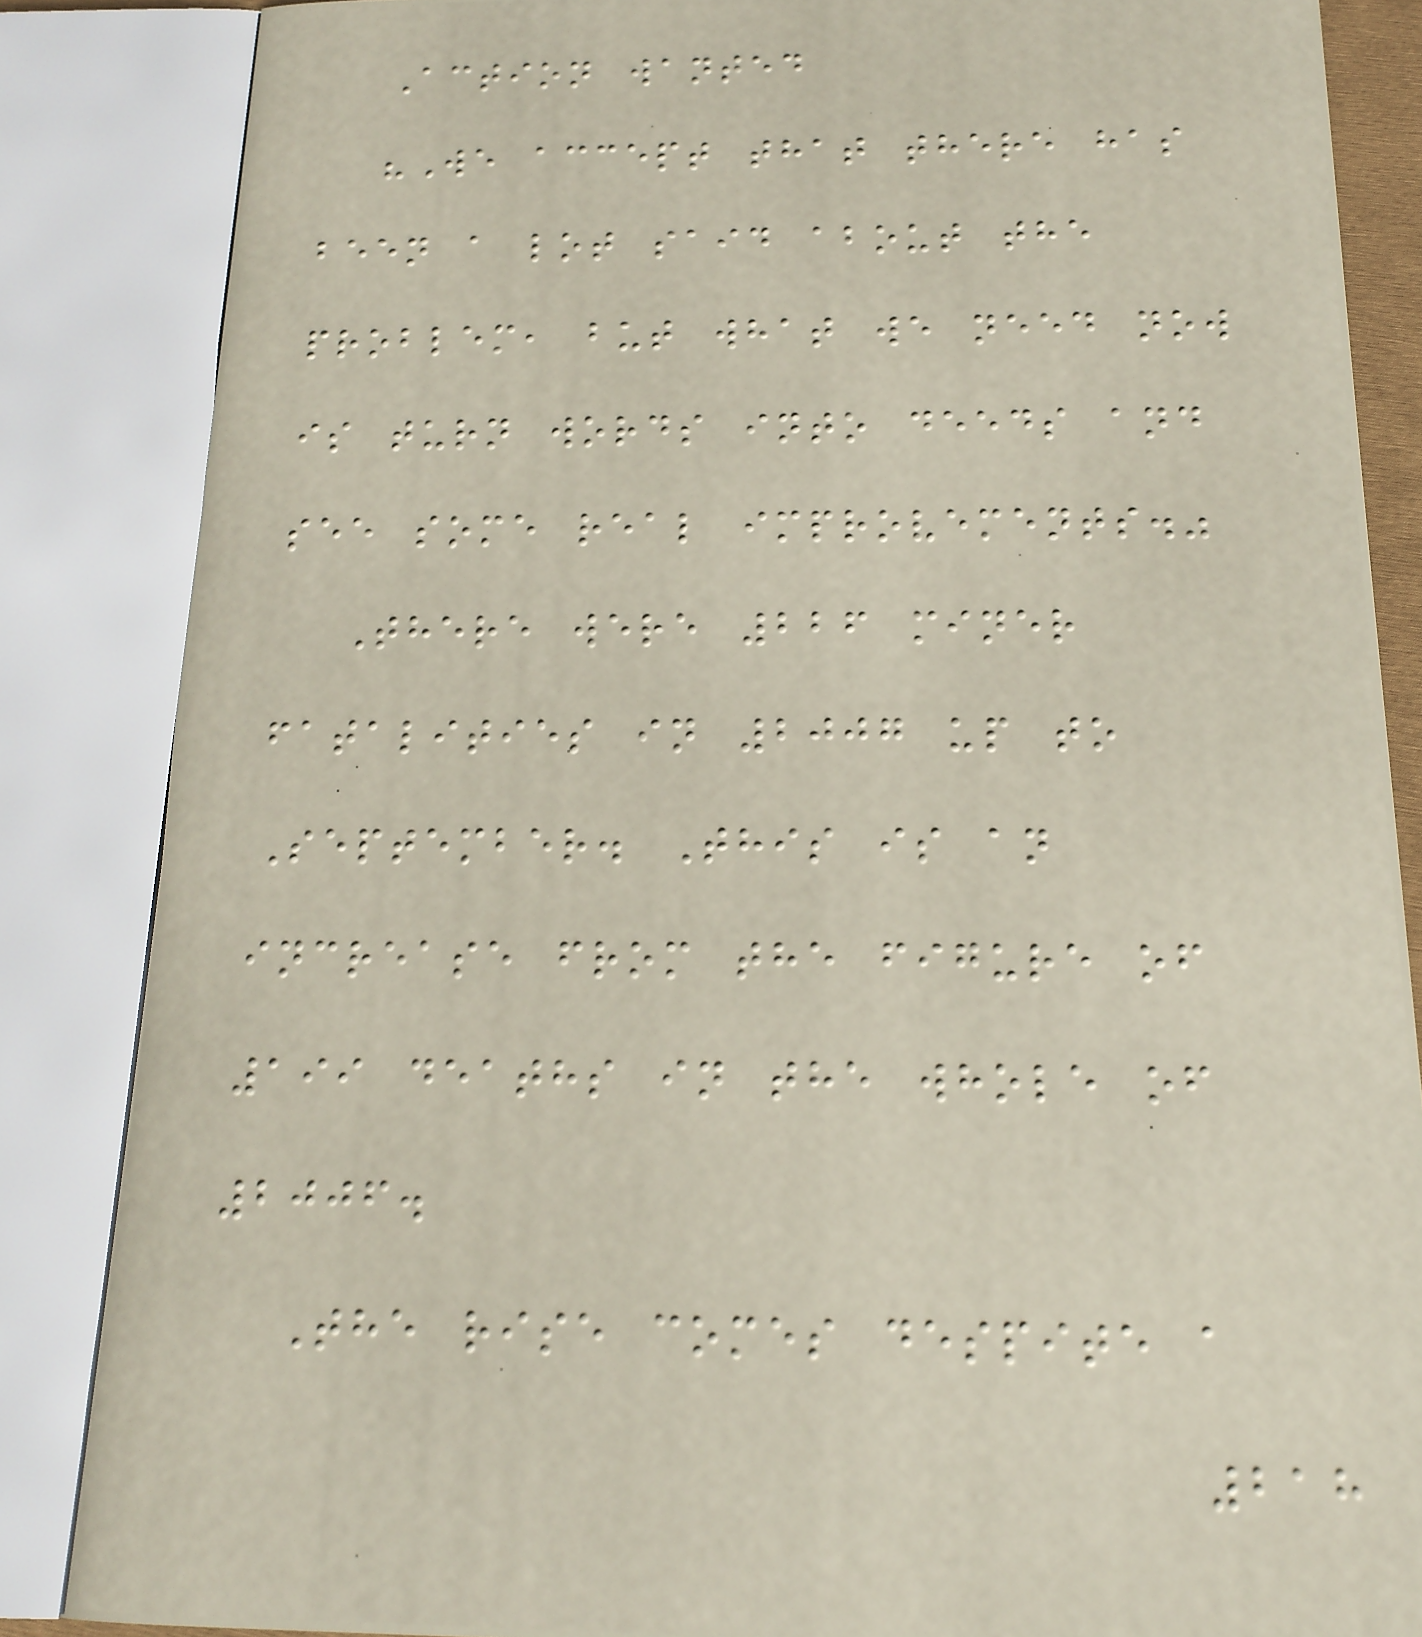Action wanted
"We accept that there has
been a lot said about the
problem, but what we need now
is turn words into deeds and
see some real improvements."
There were 226 miner
fatalities in 2007 up to
September. This is an
increase from the figure of
199 deaths in the whole of
2006.
The rise comes despite a
218
